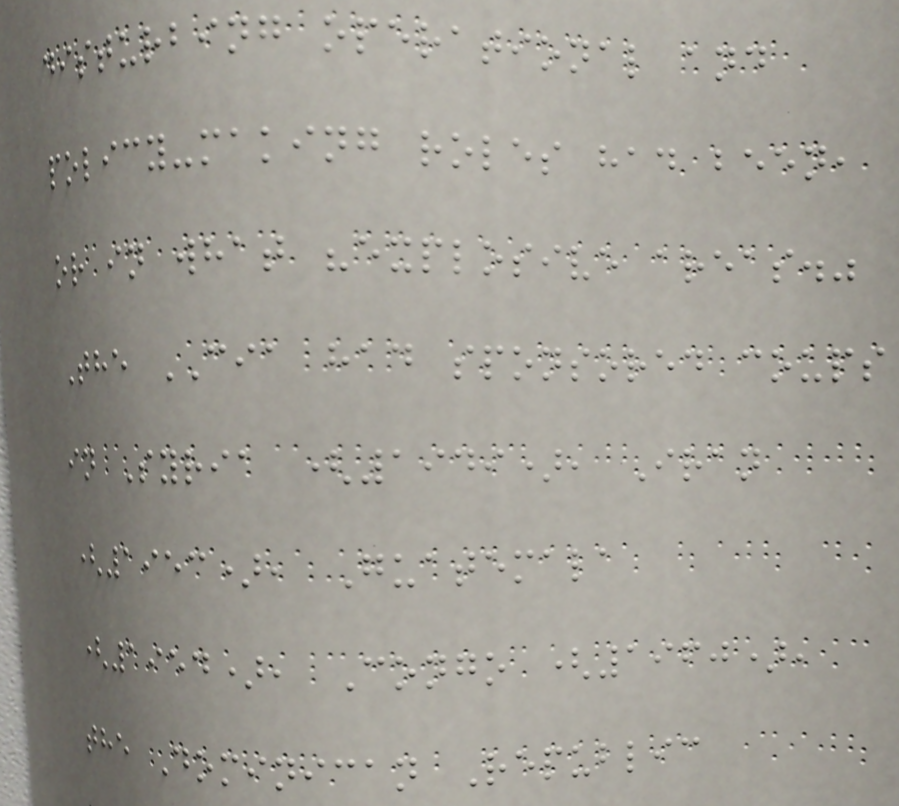disturbing operational and
policy-making roles had been,
or in what "explosive areas."
The CIA had sponsored coups
in Syria (1949), Iran
(1953), Guatemala
(1954), Congo (1960),
the Dominican Republic
